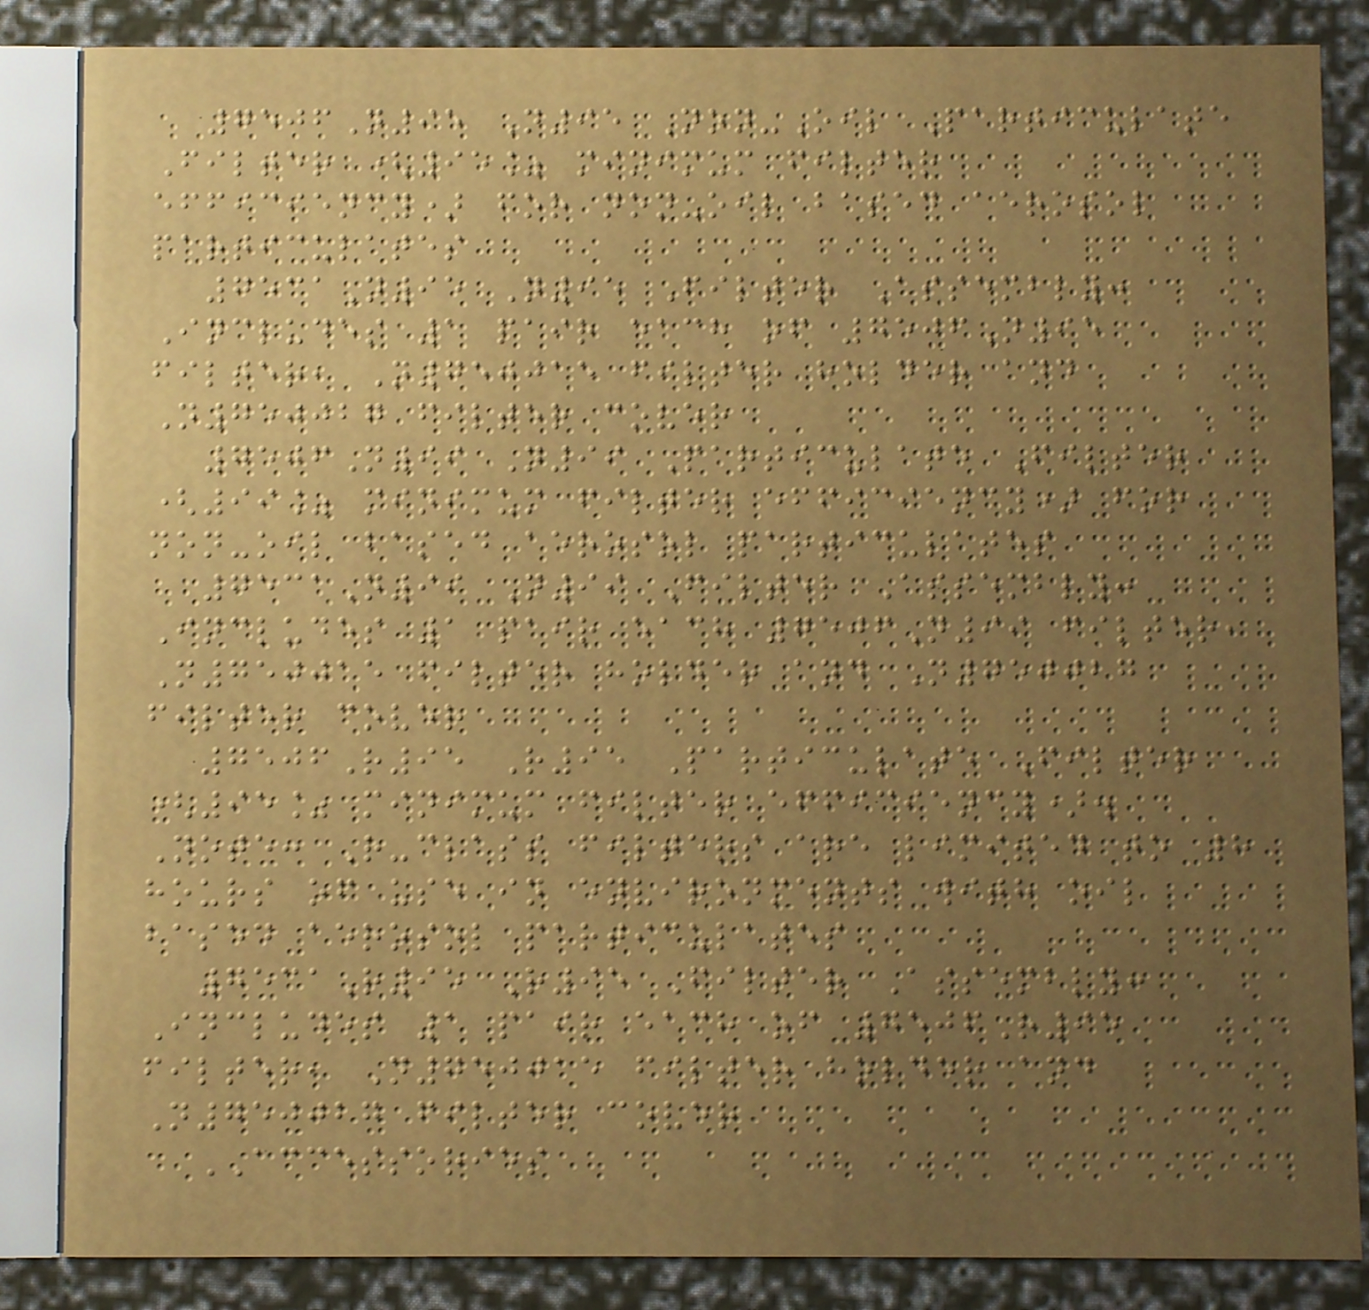7506N95 N95 Non-Oil Particulate
Filter (95% minimum filter
efficiency) for non-oil based aerosol
particulates
7531N95 N95 Filter Assembly:
Includes 1 pair each of 7506N95
filter, N750015 filter holder and
N750027 filter cover
7506N99 N99 Particulate Filter
(99% minimum filter efficiency) for
non-oil based aerosol particulates
7531N99 N99 Filter Assembly:
Includes 1 pair each 7506N99 filter,
N750015 filter holder and N750027
filter cover
7506R95 R95 Particulate Filter
(95% minimum filter efficiency).
Note: R-class filters are limited to 8
hours of use in environments with oil
based aerosol particulates
7531R95 R95 Filter Assembly:
Includes 1 pair each of 7506R95
filter, N750015 filter holder and
N750027 filter cover
ACCESSORIES
